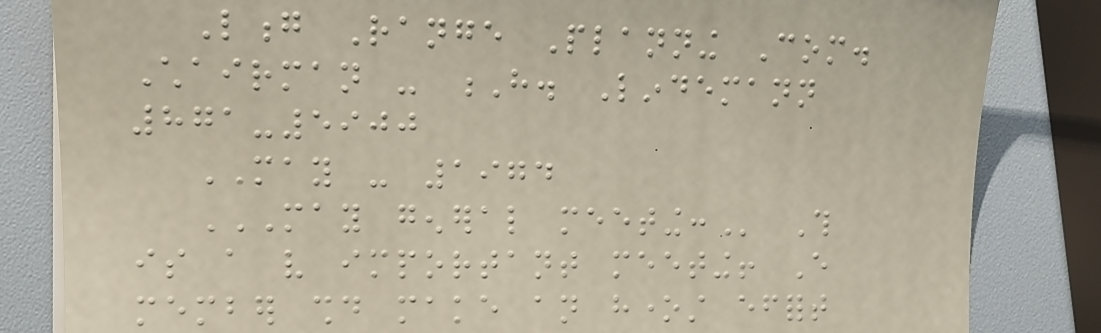Long Range Planning Com.
Chairman - H. Lindemann
871-5900
MAY - 1974
MAY GENERAL MEETING: This
is a very important meeting! Every
member should make an honest effort
